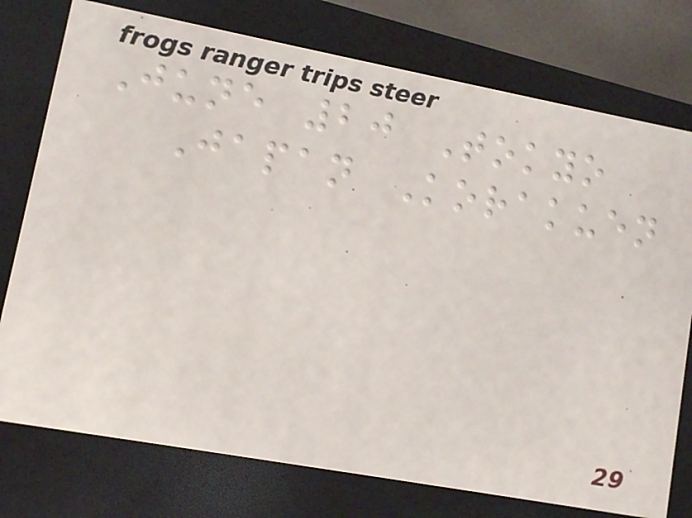June 20 Tokyo
Japan Korakuen
